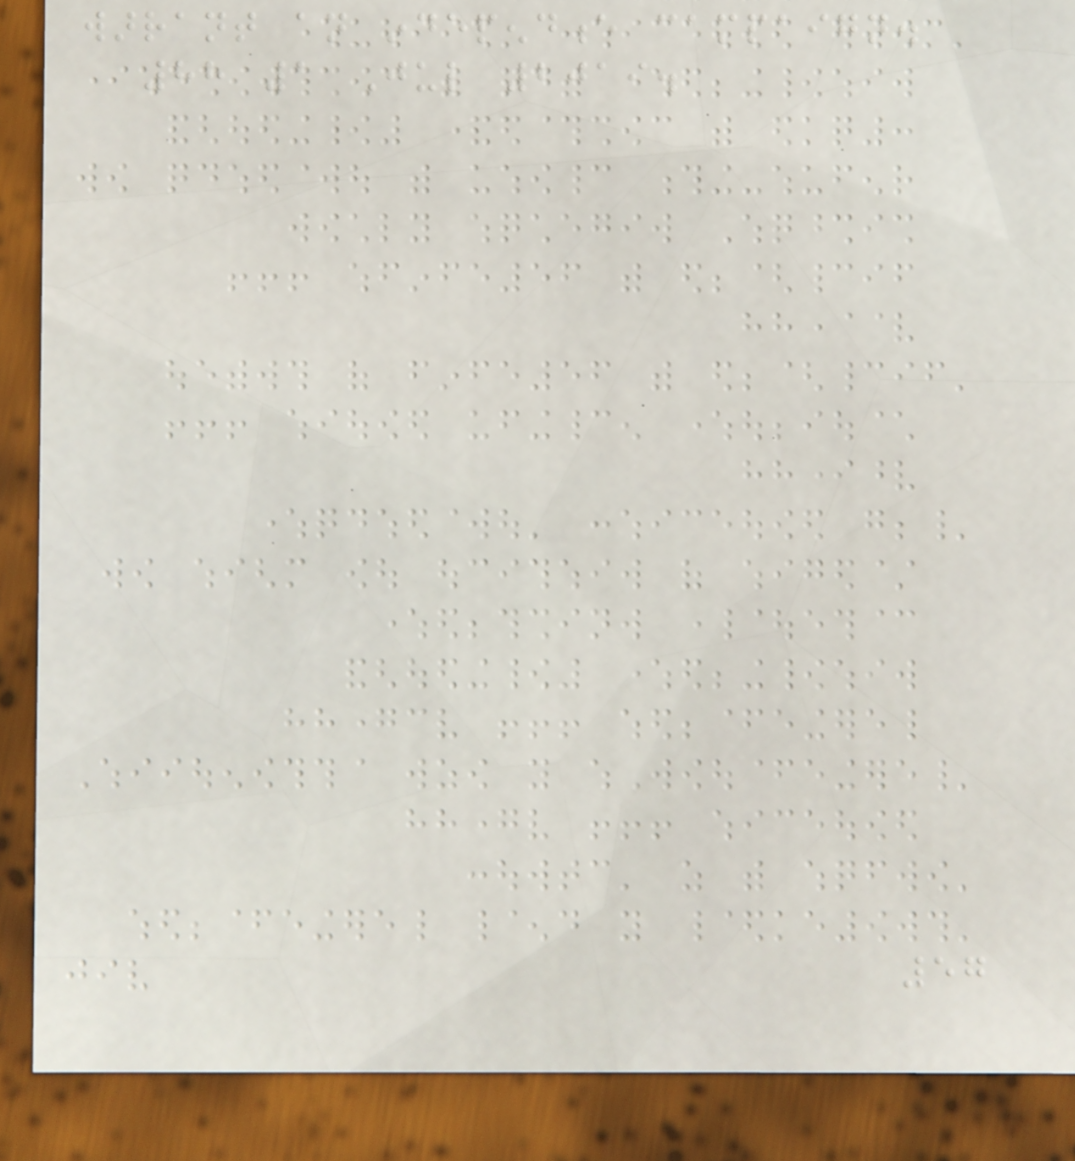warrant an independence campaign.
88 1 Jul 2019.
57
